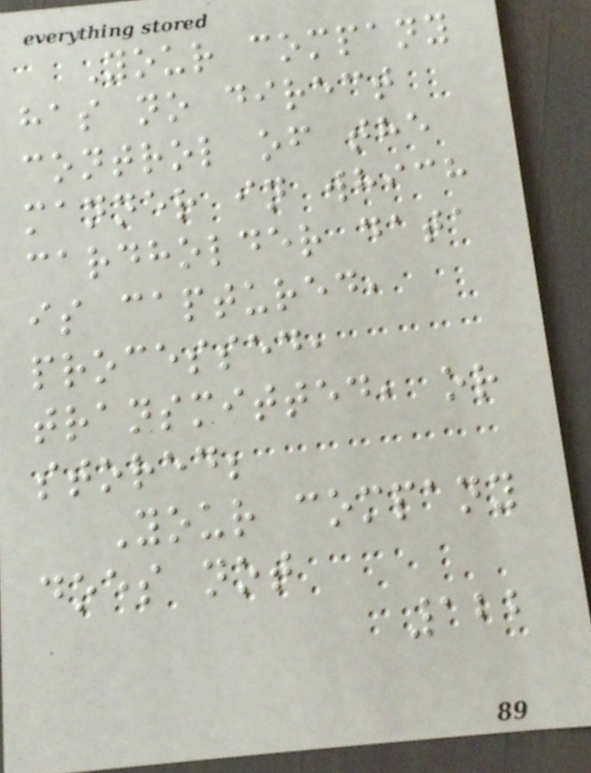Your company
has no direct
control of the
manner in which
cardholder data
is captured,
processed,
transmitted, or
stored;
Your company
does not
122
